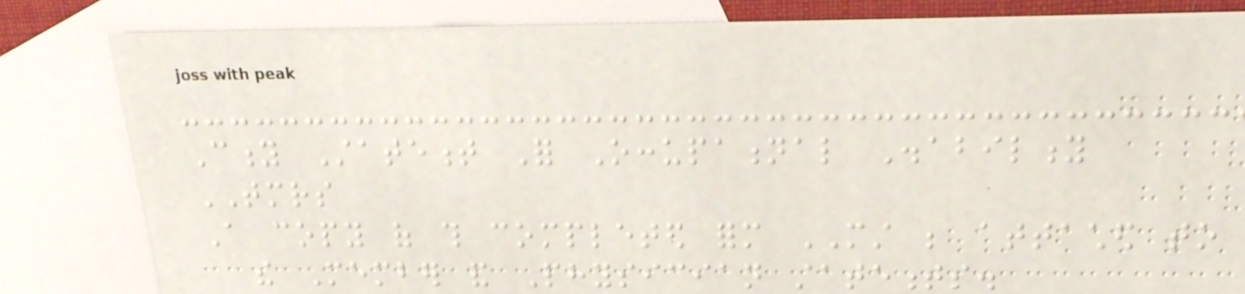City Statement For Occupational Disability
TMRS
A copy of this completed form MUST be attached to
the Member and Physician statements.
